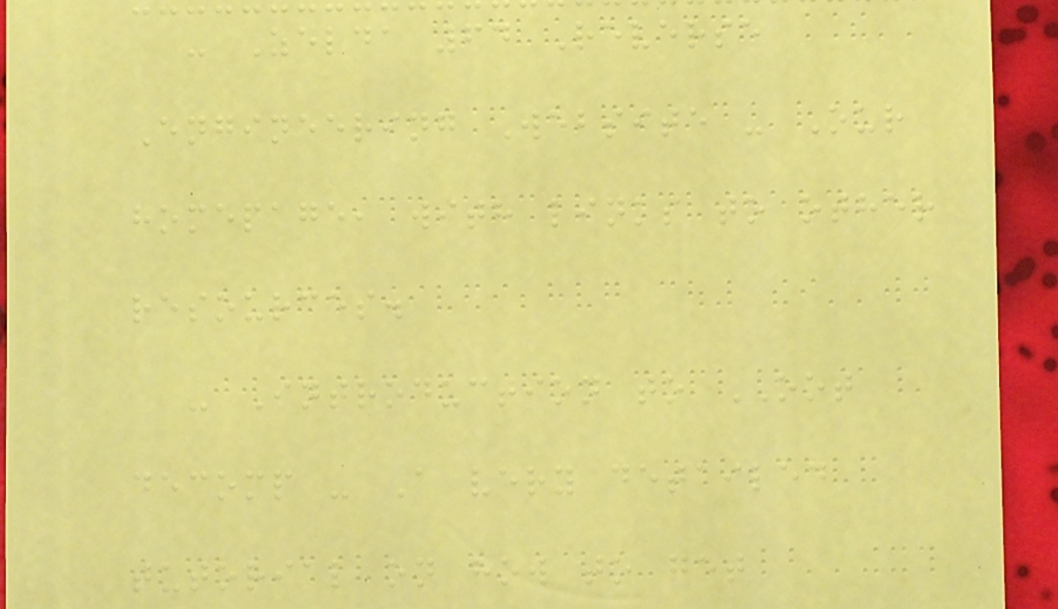- Zelda 64 Reverse
Engineering Website - Our
homepage, with links to other
resources.
- Introduction to OOT
decomp - A very detailed
tutorial on how to get
